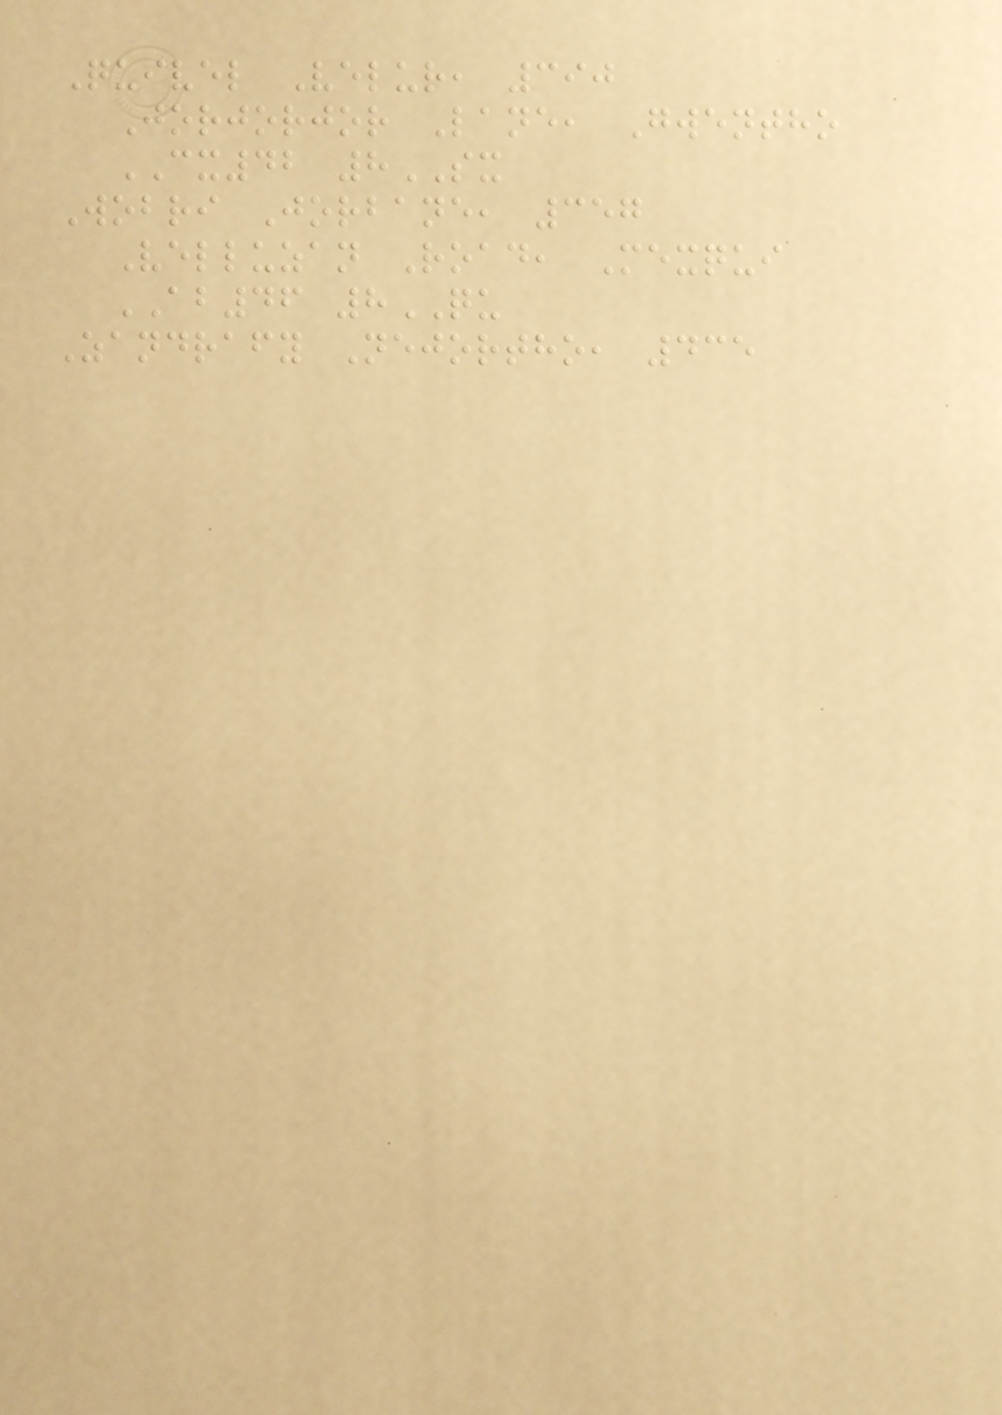Quivel Velur, 390
Jorjorjor Lane, Gwentho
CX42 8SX
Wobri Jorbane, 357
Velluzan Road, Mexqui
AB46 8QU
Zandrafy Nejortho, 435
